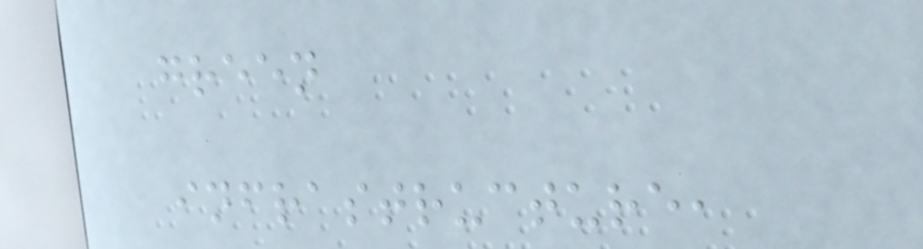green
infrastructure,
